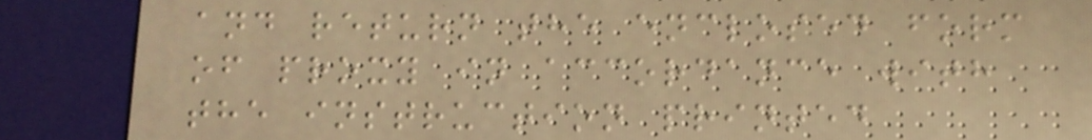and return the enclosed form
of proxy in accordance with
the instruction printed
